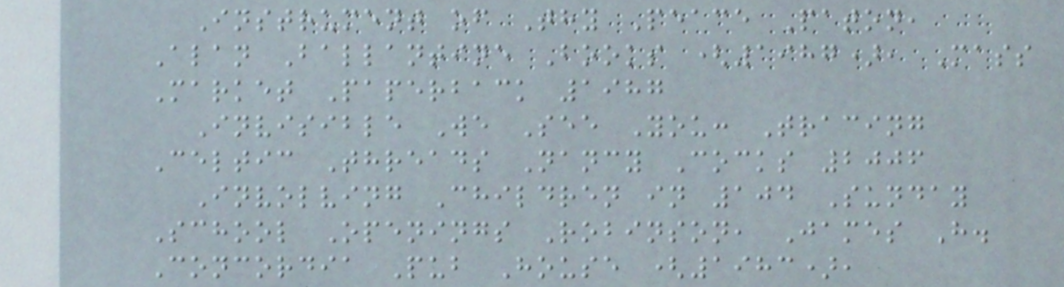Instrument of Thy Peace Paton,
Alan Ballantine Books (1987), Mass
Market Paperback 1987
Invisible We See You: Tracing
Celtic Threads Nancy Cocks 2006
Involving Children in 104 Sunday
School Openings Robinson, James H.
Concordia Pub House (1983),
